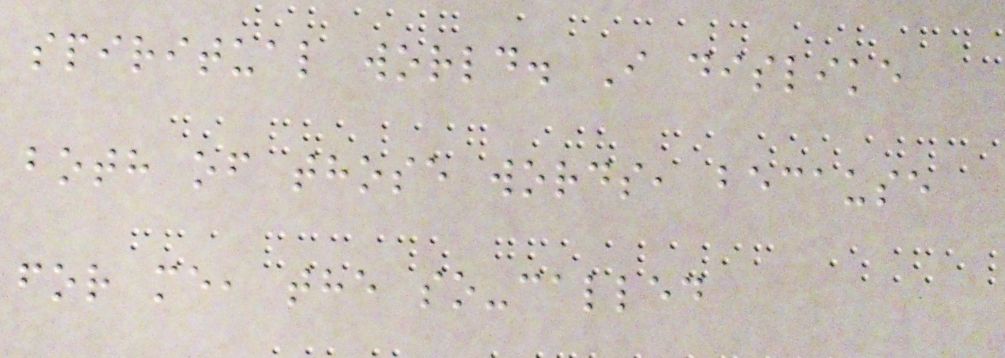spiritual world. I dislike
both of those words, because
for me, the so-called
